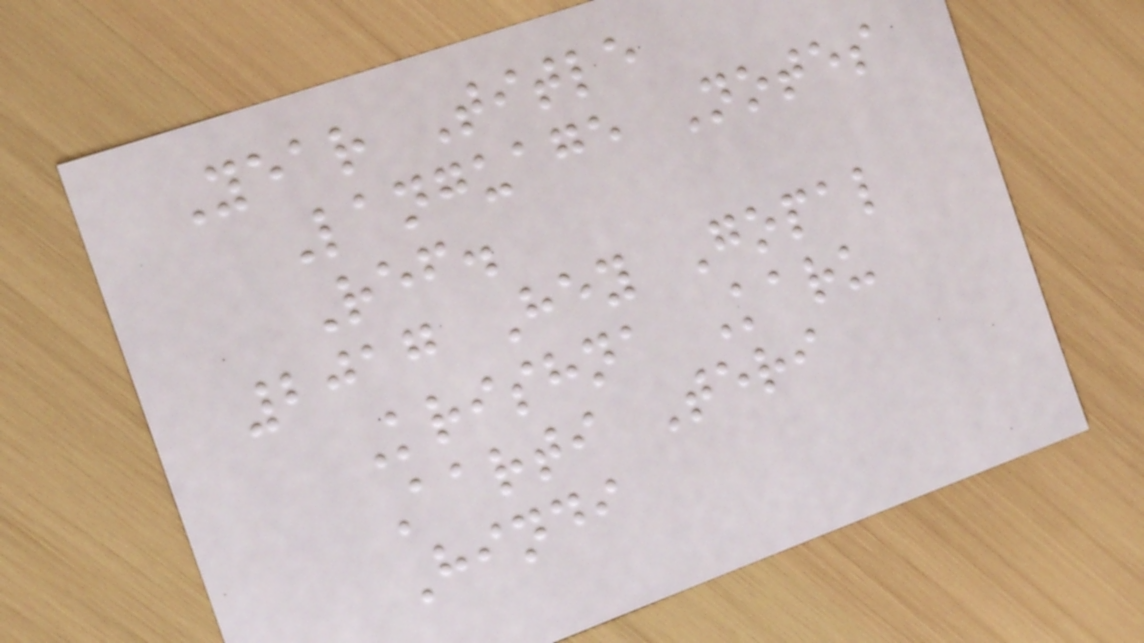Year Title
Language Notes
Ref.
2017 Hey Gopal
Krishna Karu
Aarti Teri
Hindi
